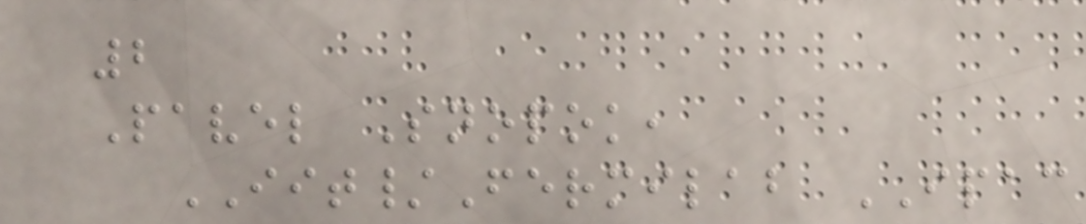2
Pavel Snopok,
IIT/Fermilab IPAC
